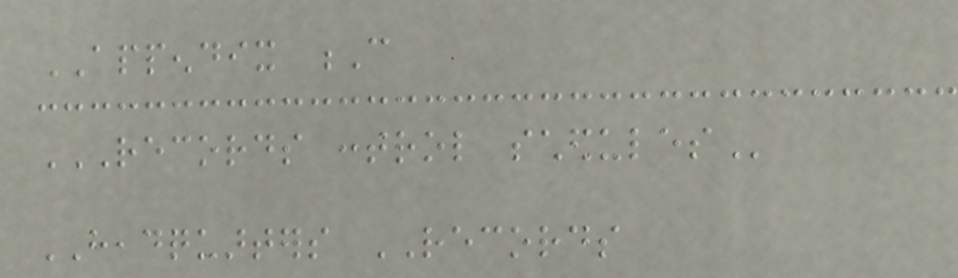APPENDIX C
RECORDS CONTROL SCHEDULES
HEADQUARTERS RECORDS
